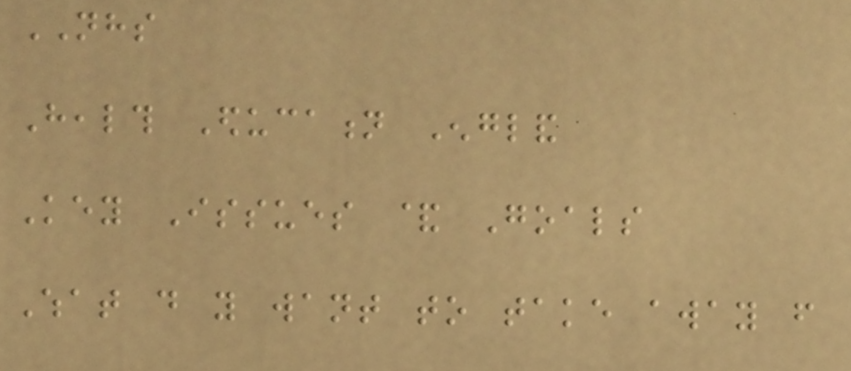NHS
Health Education England
Key Issues & Goals
What do you want to take away from
